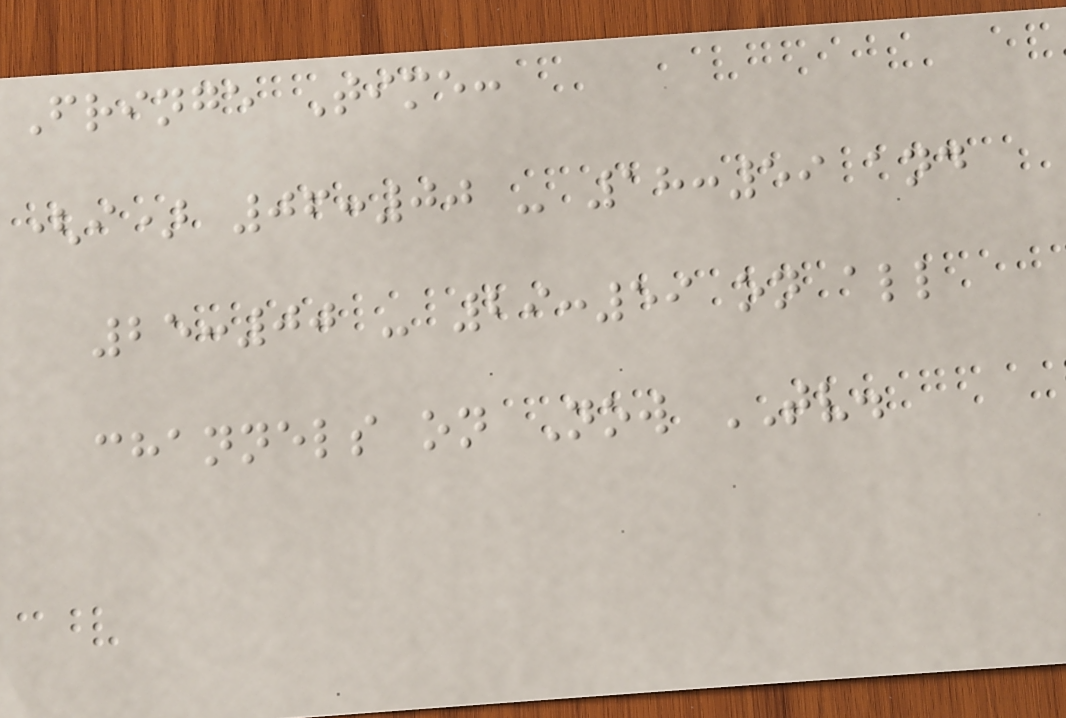Fringe Time:
(i) 06:00 - 18:59 and
25:00 - 29:59 on all
channels on Now TV.
